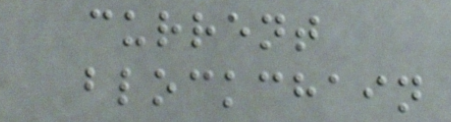current
blockchain
